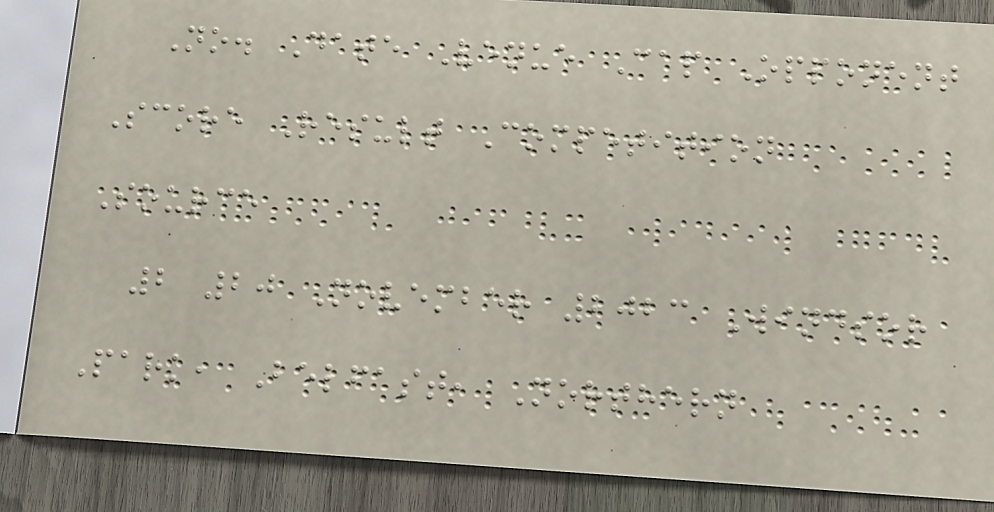No. Date Venue Cap Opponent
Score Result Competition
Source
2 20 November 2023 Windsor
Park, Belfast, Northern
